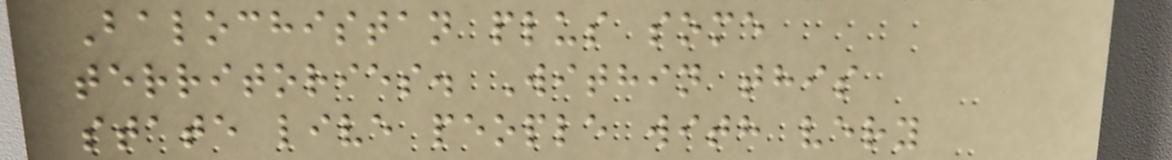Balochistan plus some
territories. Within this
state live people with very
